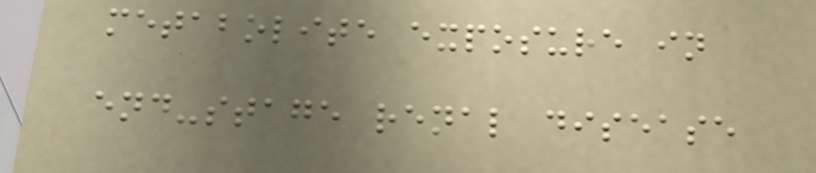metabolite exposure in
end-stage renal disease
